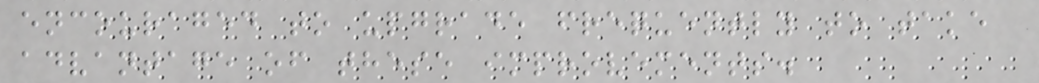encouraged to upgrade frequently to take
advantage of these improvements.
